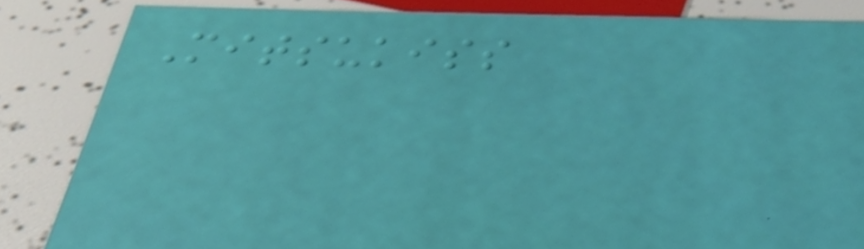Mitsukiss
